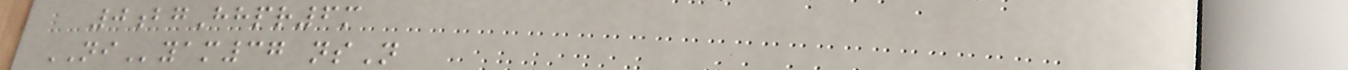0bgHhpr6m
NIyam37 nsN
